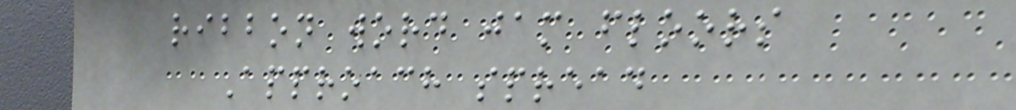ribbon word jam floors
Approach spread
